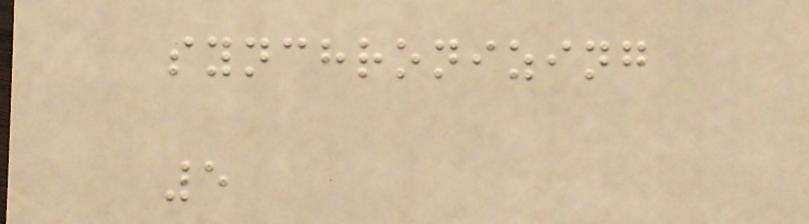synchronizing
5
